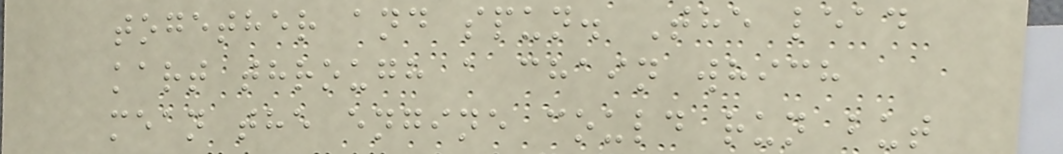together and spun. The lead
kart through a chain which
mean the engine could run but
